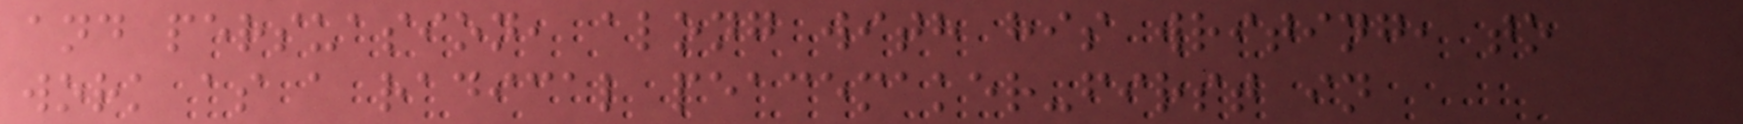and persuasion, along with his writing, to
work as a radical peacemaker-first in
